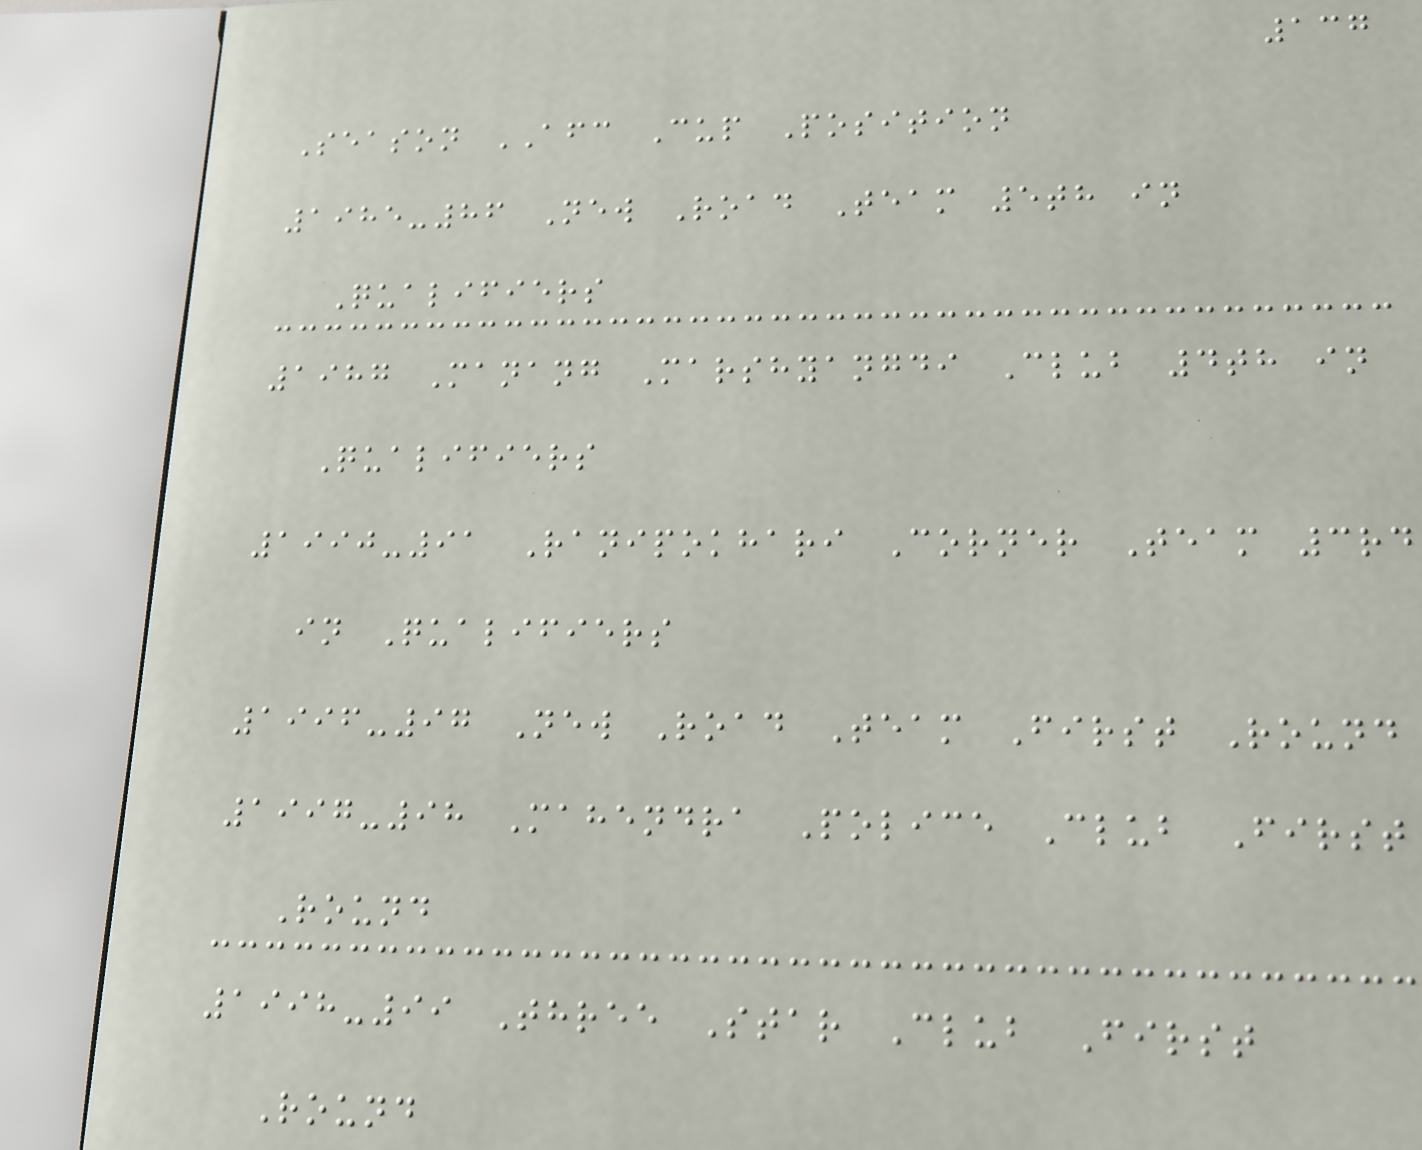137
Season AFC Cup Position
1985-86 New Road Team 5th in
Qualifiers
1987 Manang Marshyangdi Club 4th in
Qualifiers
1990-91 Ranipokhari Corner Team 3rd
in Qualifiers
1996-97 New Road Team First Round
1997-98 Mahendra Police Club First
Round
1998-99 Three Star Club First
Round
